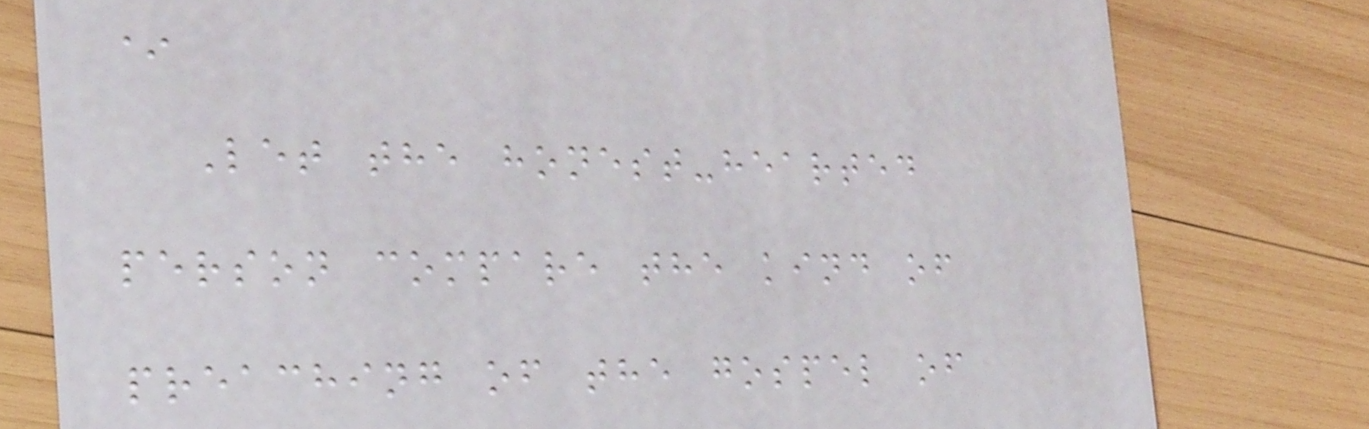*
Let the honest-hearted
person compare the kind of
preaching of the gospel of
